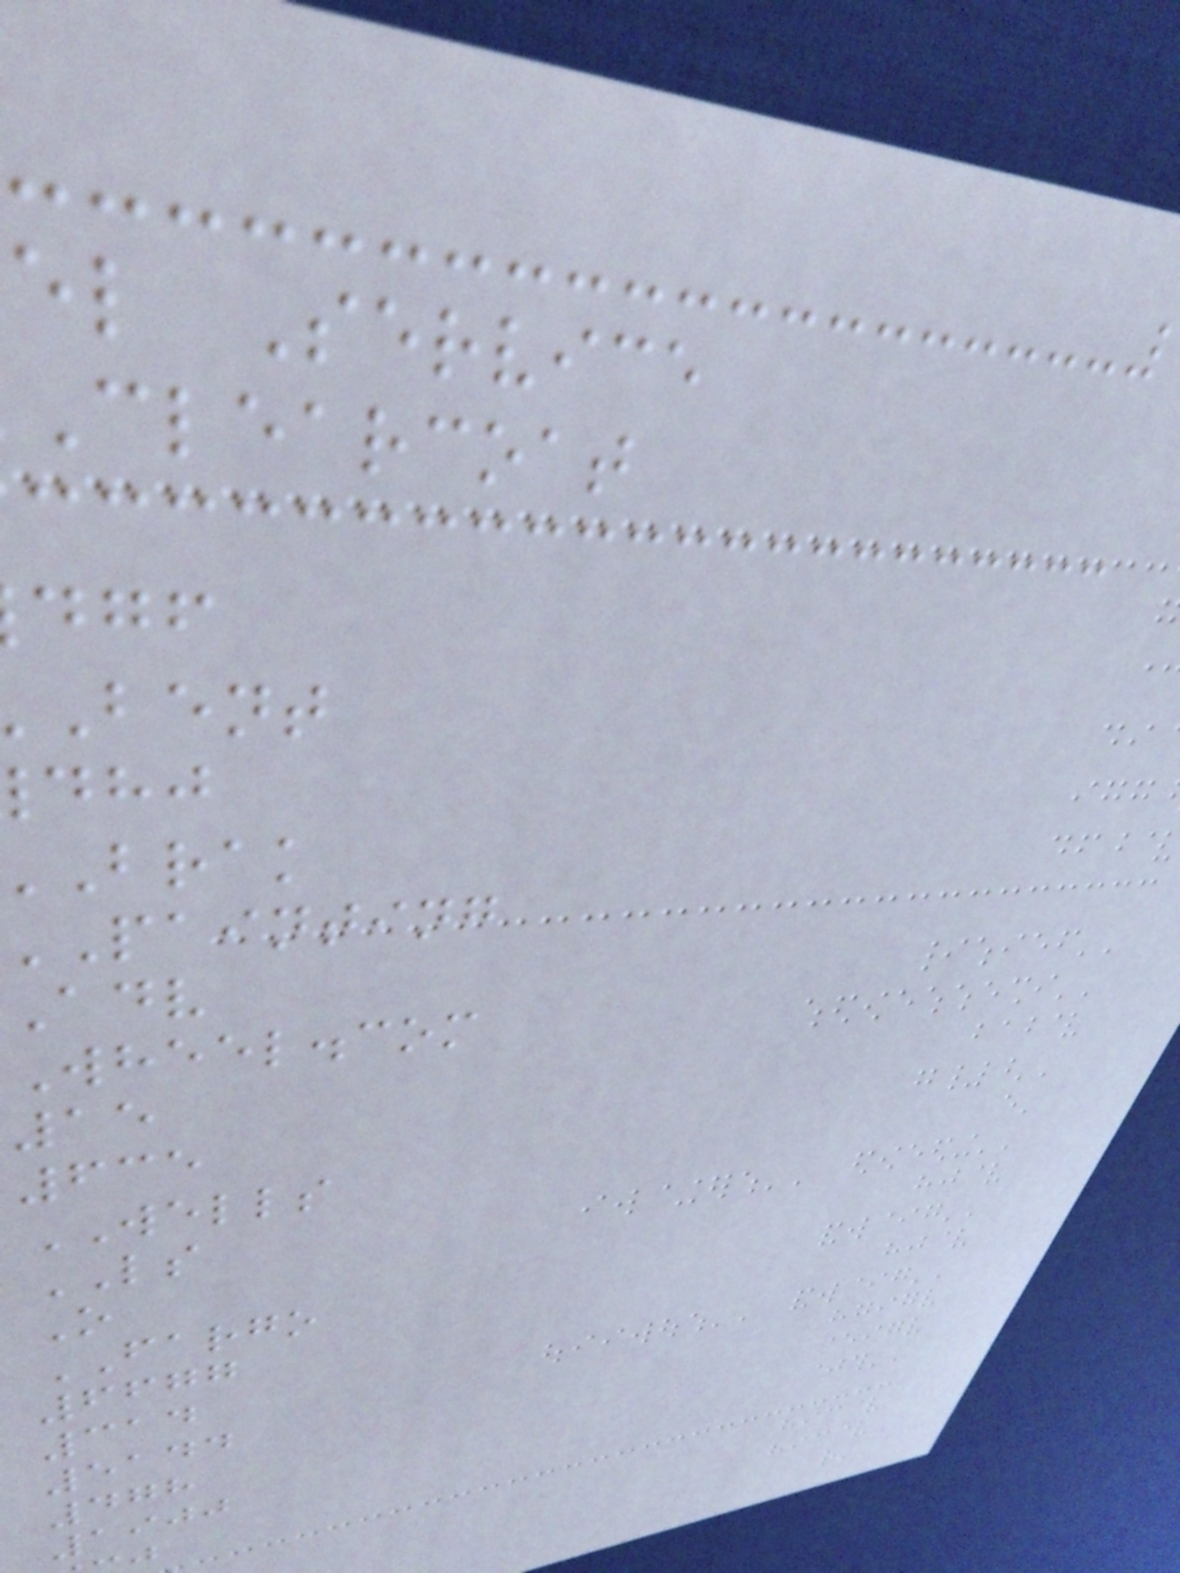el Service
clearcoat
bent
brak
painting
Wheel.com
15
635
WELLS
LS
O
FARGO
6677
314
5144
478
1900
